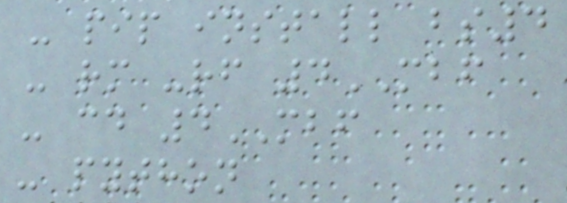- pip install bs4
- rm -rf 4MBF
- cd 4MBF
- python
